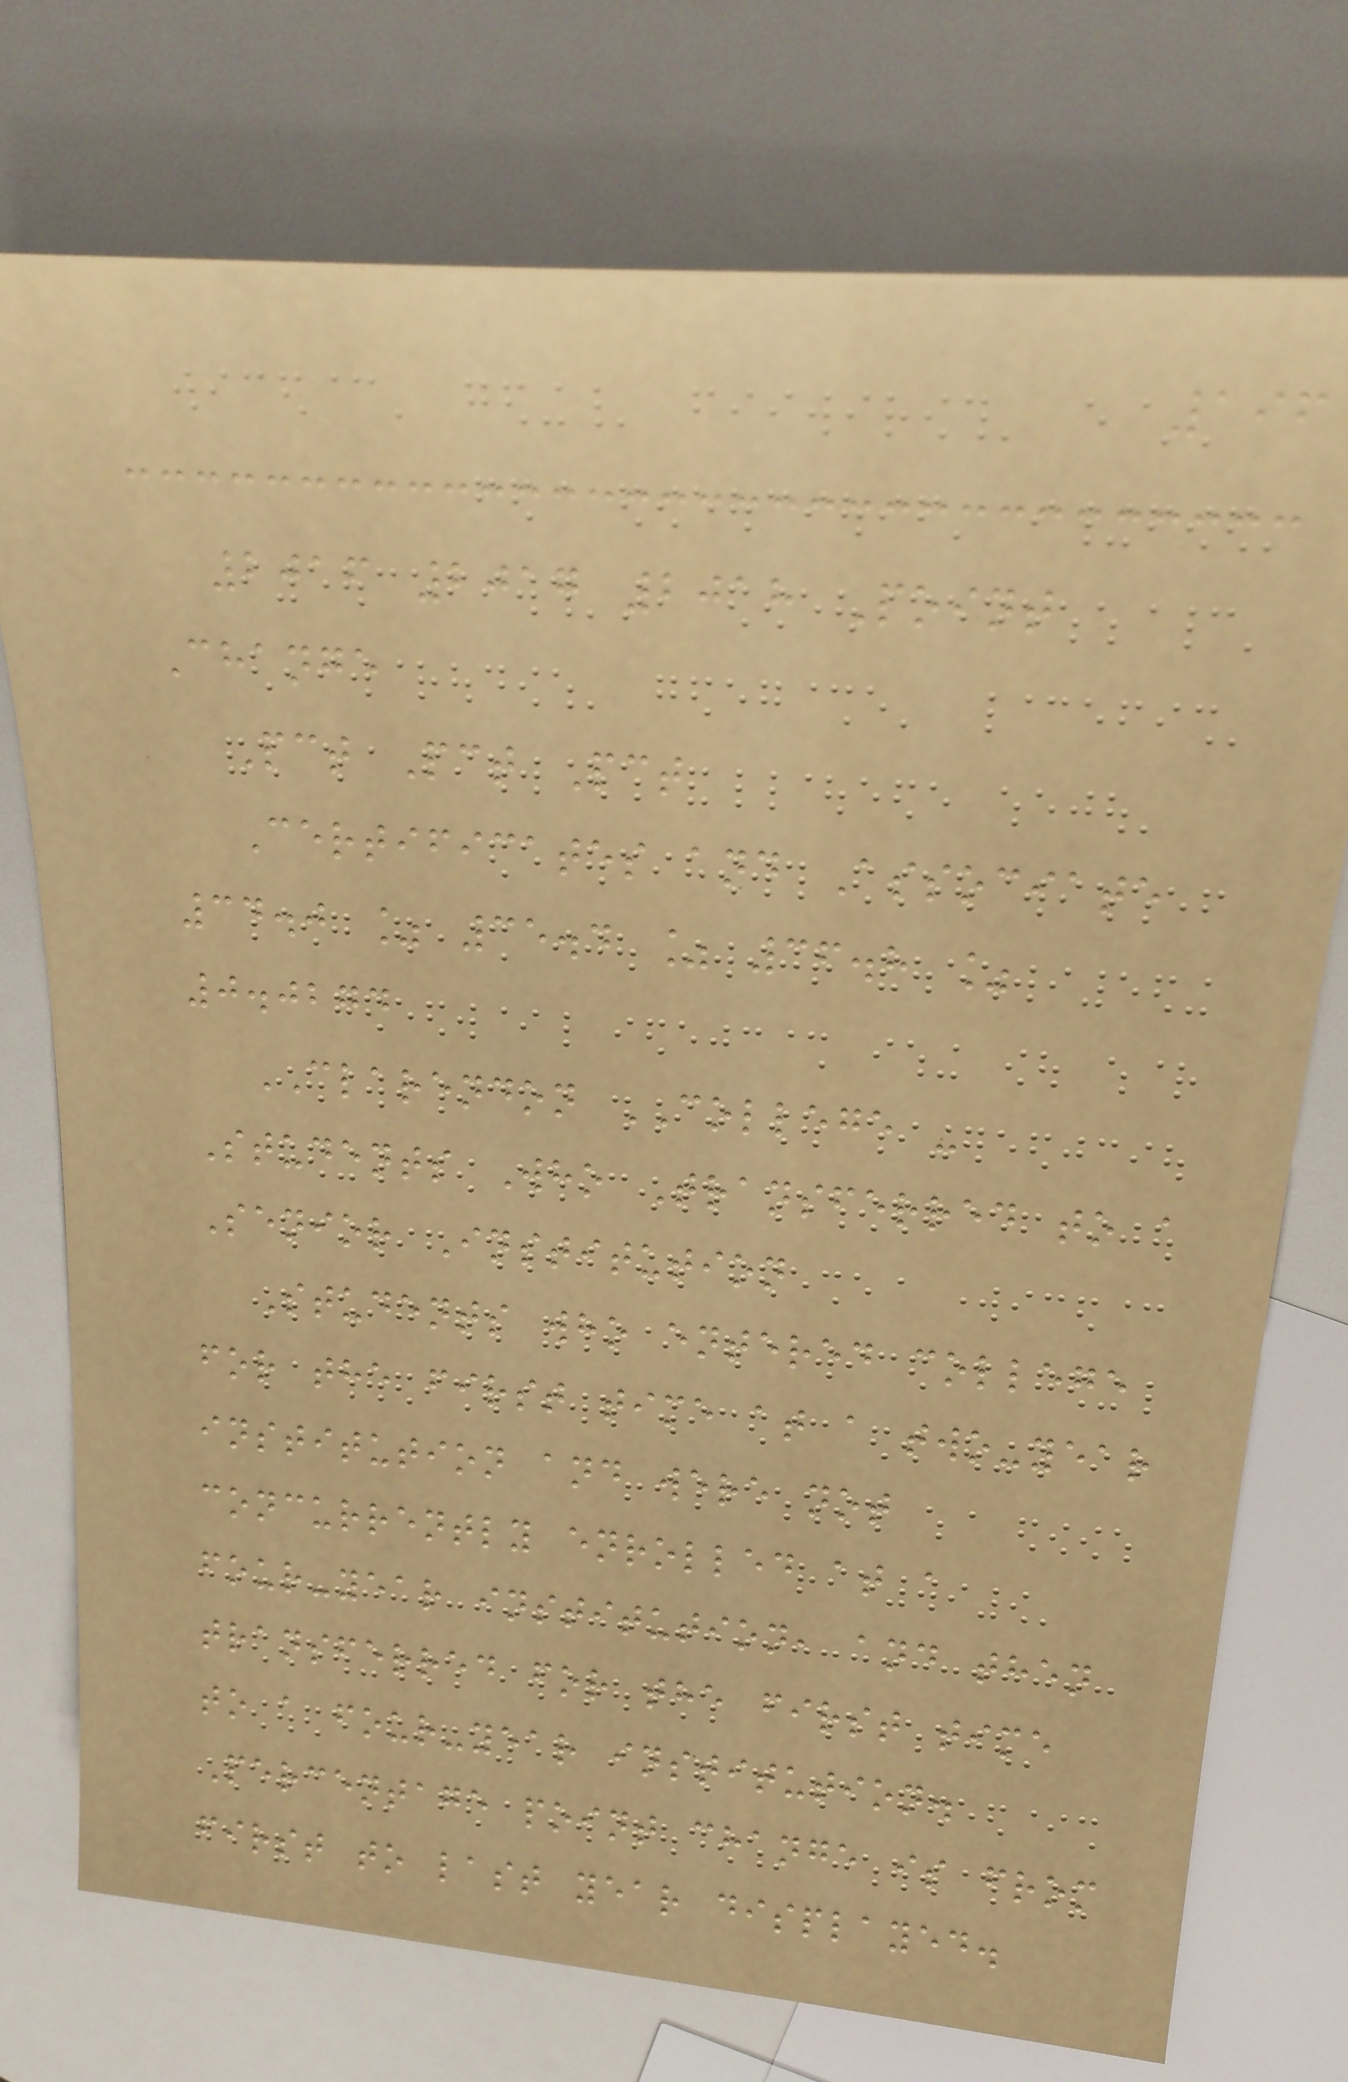196
2016 2017 2018 Point
Change
Pct Pct Pct
Certificates and Associate
34.0 % 35.4 % 36.8 %
0.0274
CLARENDON COLLEGE -
Students Who Transferred to a
Senior Institution
Students who entered college
for the first time at a two-year
institution and were not
concurrently enrolled at a
four-year institution, and then
transferred for the first time
to a four-year institution.
Percentage point change is from
first to last year displayed.
